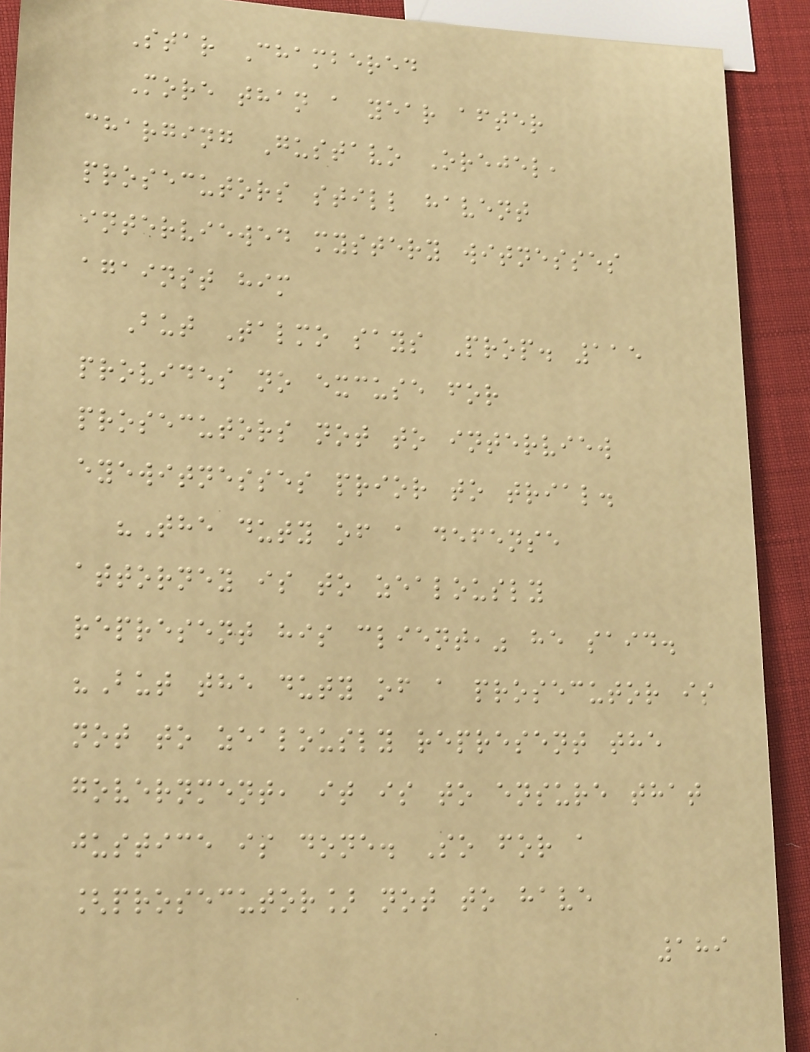Star Chambered
More than a year after
charging Gustavo Orejel,
prosecutors still havent
interviewed mystery witnesses
against him
But Talmo says Prop. 115
provides no excuse for
prosecutors not to interview
eyewitnesses prior to trial.
"The duty of a defense
attorney is to zealously
represent his client," he said.
"But the duty of a prosecutor is
not to zealously represent the
government, it is to ensure that
justice is done. So for a
[prosecutor] not to have
189
